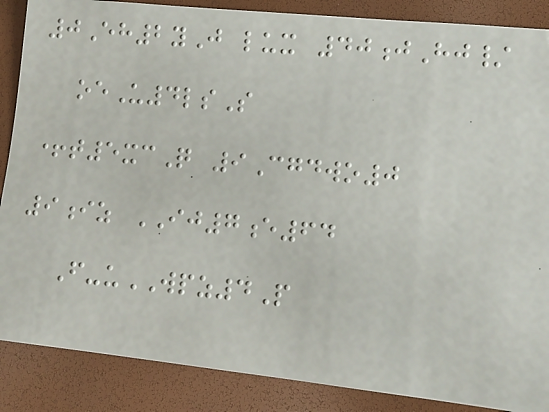0Eh2yJ lux 40jHj/
oeU4lsS
+t5xcQ 9Cgdwo0
9iz IJ7e64
F-uWPZ4P
